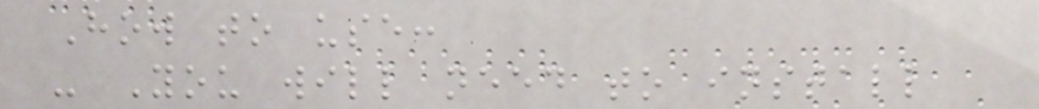How to use:
- You will need to install
